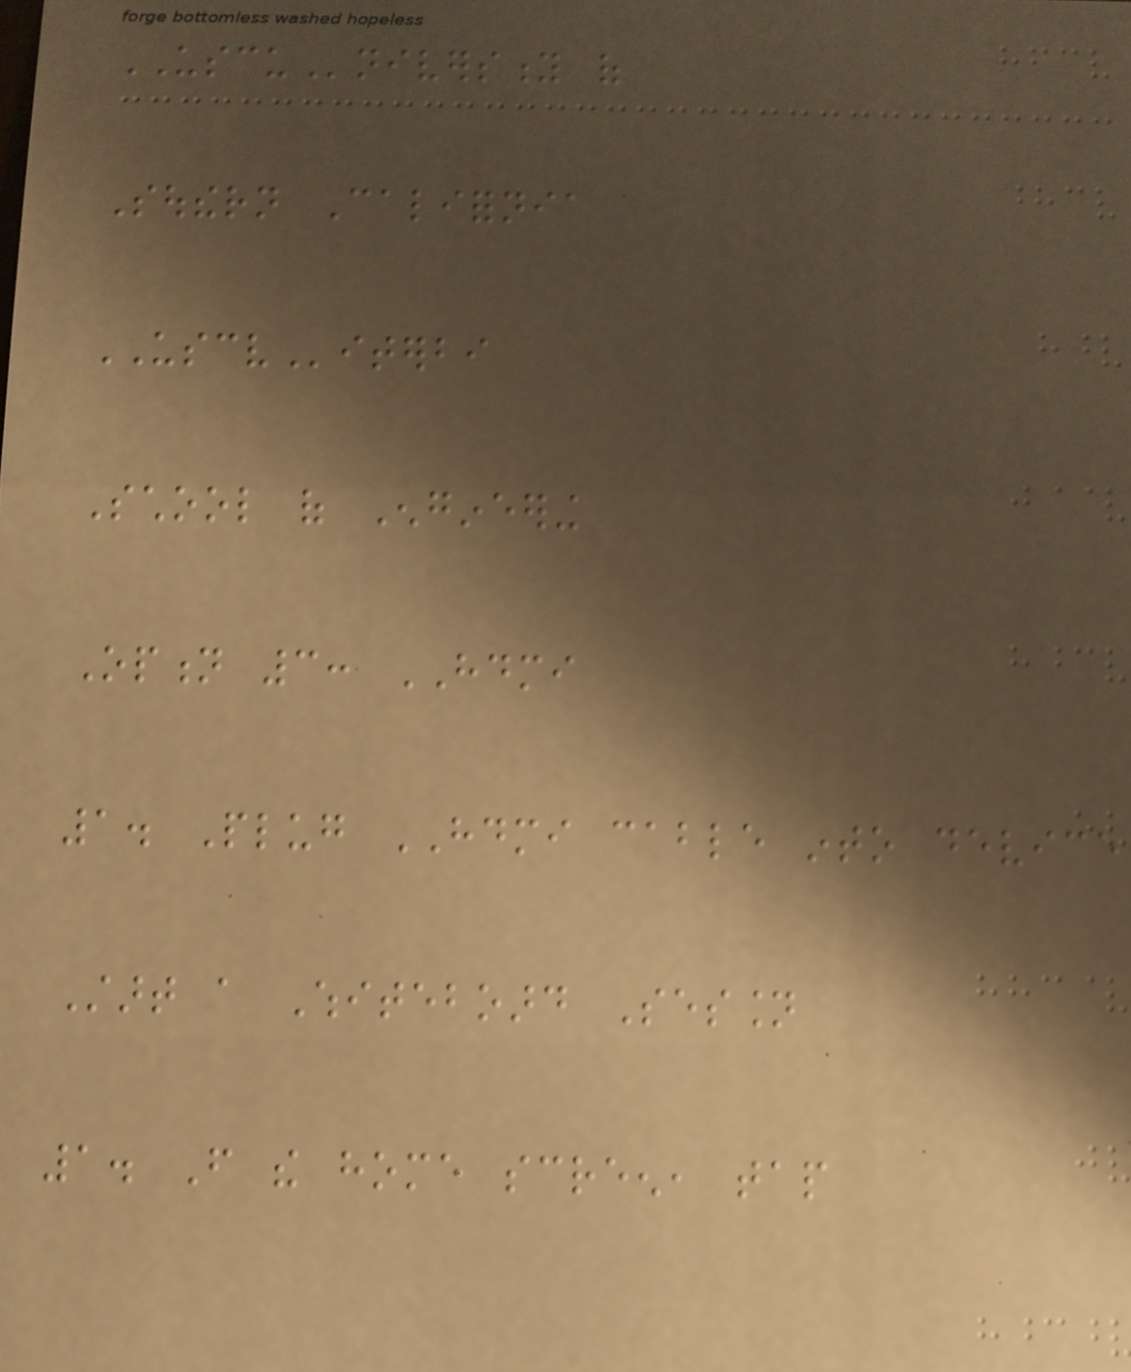USCUniversity of
Southern California
USCViterbi
School of Engineering
Option 3: HDMI
1. Plug HDMI cable into device
Start a Whiteboard Session
1. From the home screen, tap
